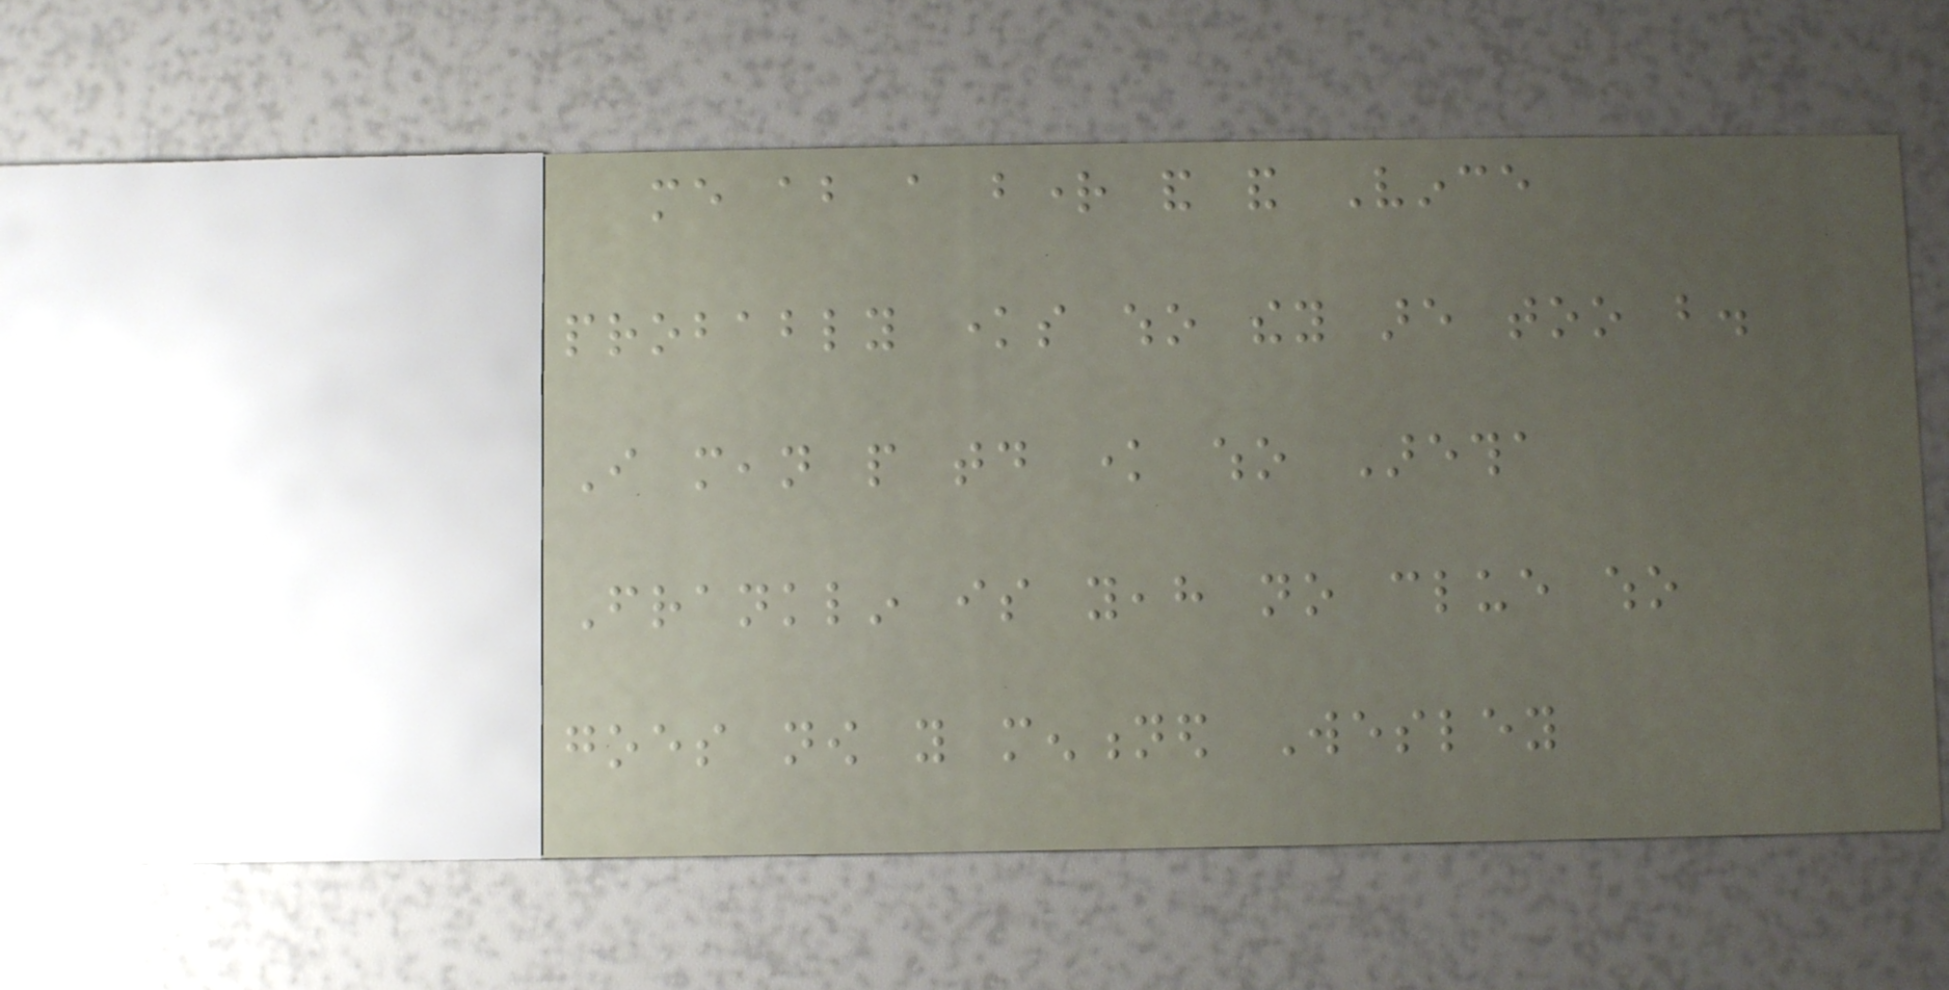me about a bright and and Vince
probably knows who they are too but.
I mean people today know who Aretha
Franklin is yeah no clue who
goes now you mentioned Wesley
